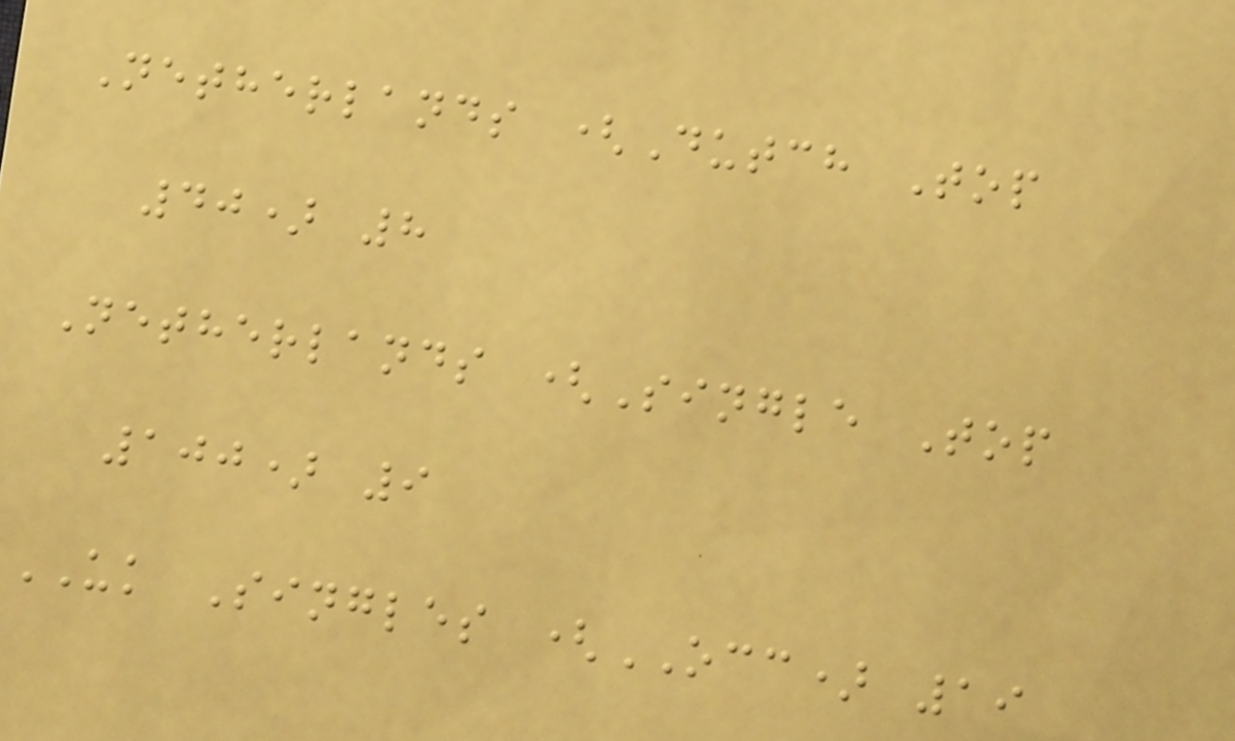Netherlands (Dutch Top
40) 8
Netherlands (Single Top
100) 9
UK Singles (OCC) 19
